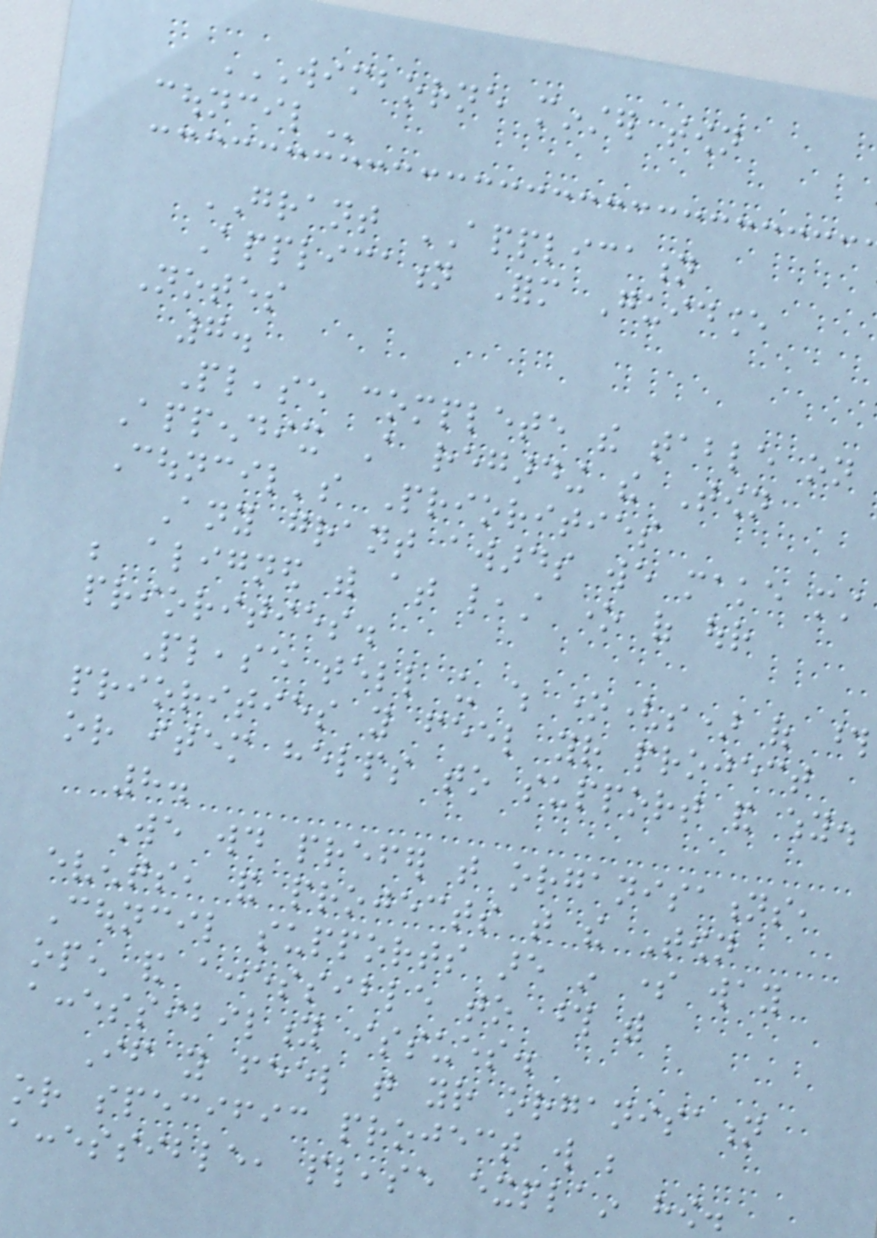WIMBORNE MINSTER TOWN
COUNCIL
GRANT APPLICATION
Application Form Guidance
Notes
7.
Please complete the table on
Appendix A regarding the Town
Council's Priorities
Any grant awards we make must
be aligned with at least one of our
priorities.
Please tell us which one(s) of those
priorities you feel your project
or item helps to support and why.
8.
We would prefer that organisations,
events, and projects that the Town
Council supports are in some way
open and accessible to those with
accessibility issues.
If you feel that your organisation
or specific project will be
accessible, please explain how.
